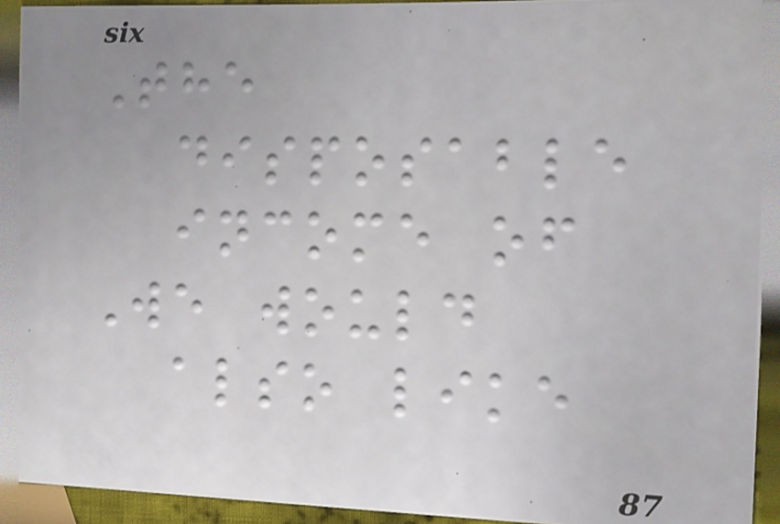The
disposable
income of
We would
also like
